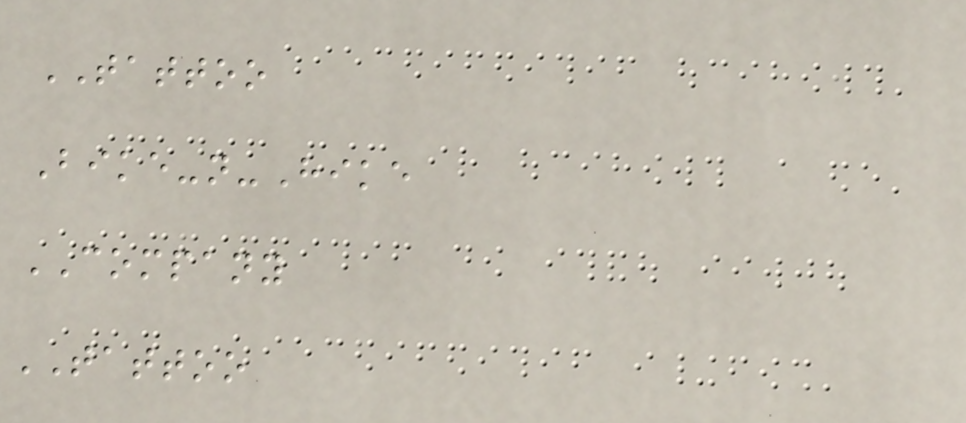TATTOO
Bike-n-Hike
COMPANY
TATTOO
